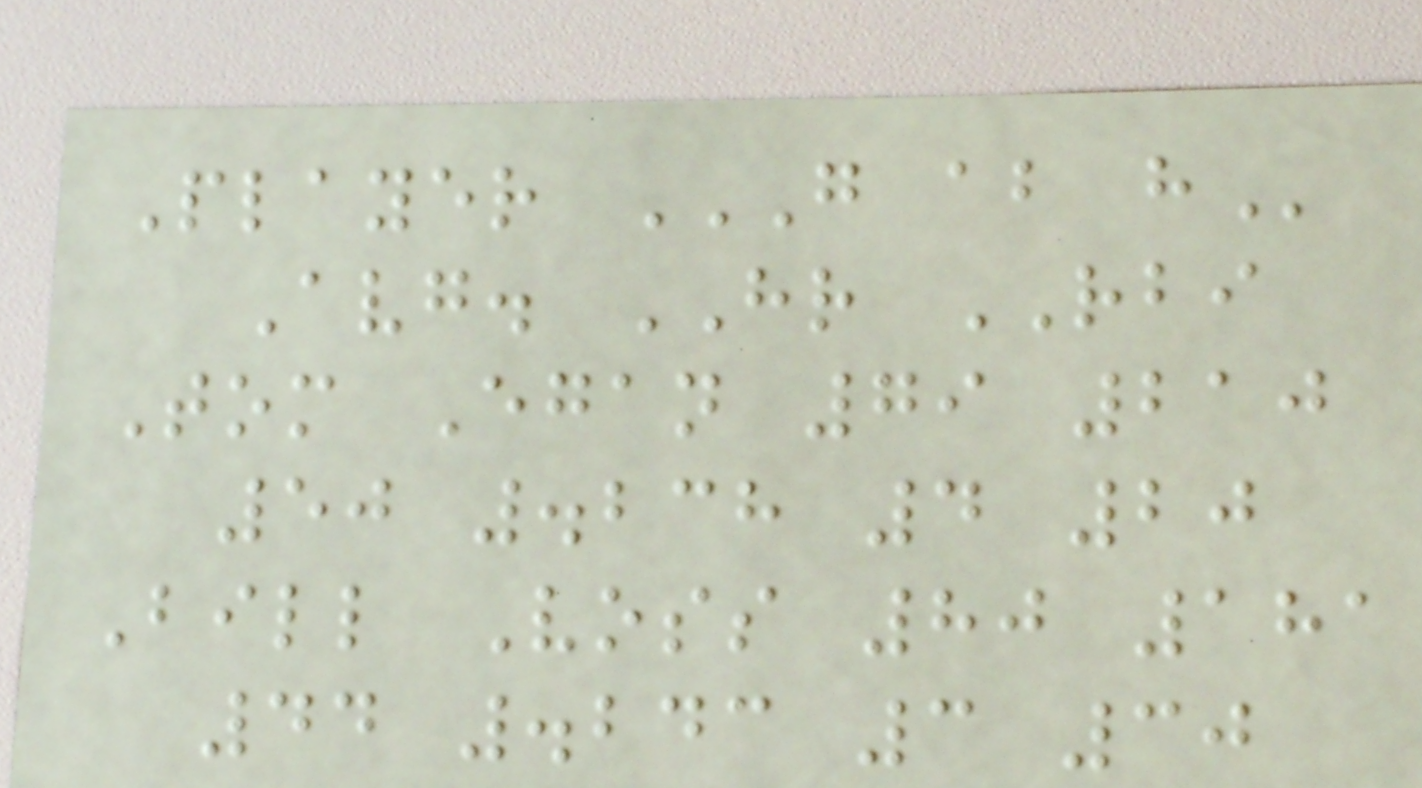Player G AB H
Avg. HR RBI
Tom Egan 79 210
50 .238 4 20
Bill Voss 80 181
44 .243 3 30
